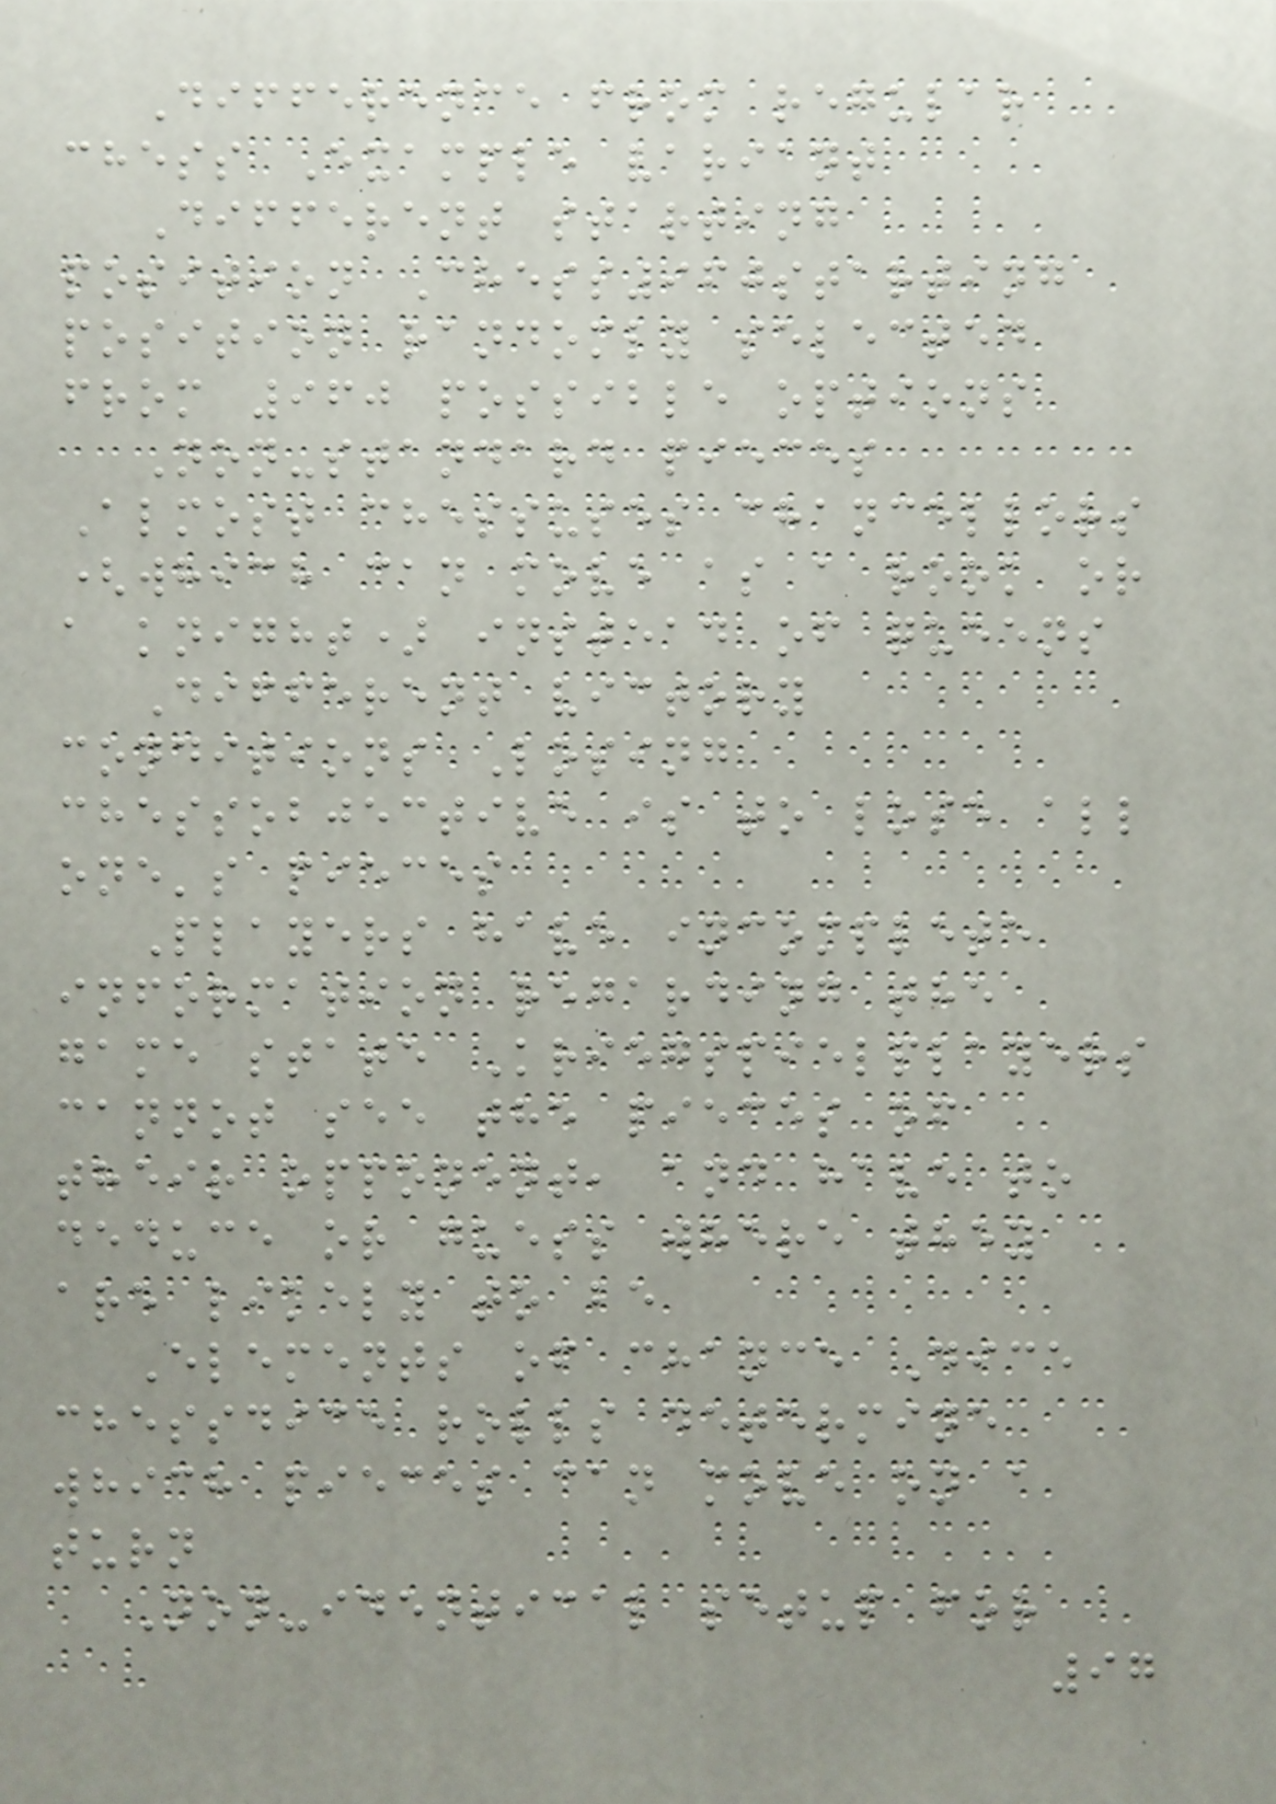Difference from regular
chess Example variant
Different starting
position Chess960starting
position randomly selected
from 960 possible options
Non-standard pieces
Almost chessuses chancellors
(which can move as a rook or
a knight) instead of queens
Different victory
conditions Losing
chessobjective is to lose all
one's pieces
Players have incomplete
information regarding the
game state Kriegspielplayers
cannot see the pieces of
their opponent, and have to
deduce or guess where they
are likely to be
Elements of chance Dice
chessdice rolls determine
which pieces can move on a
turn
Non-identical setup for
97
